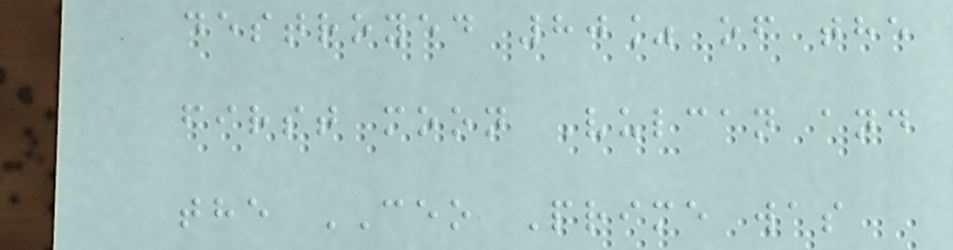destroyed 80% of the
first moon Vulcan and
the CEO Prime was
